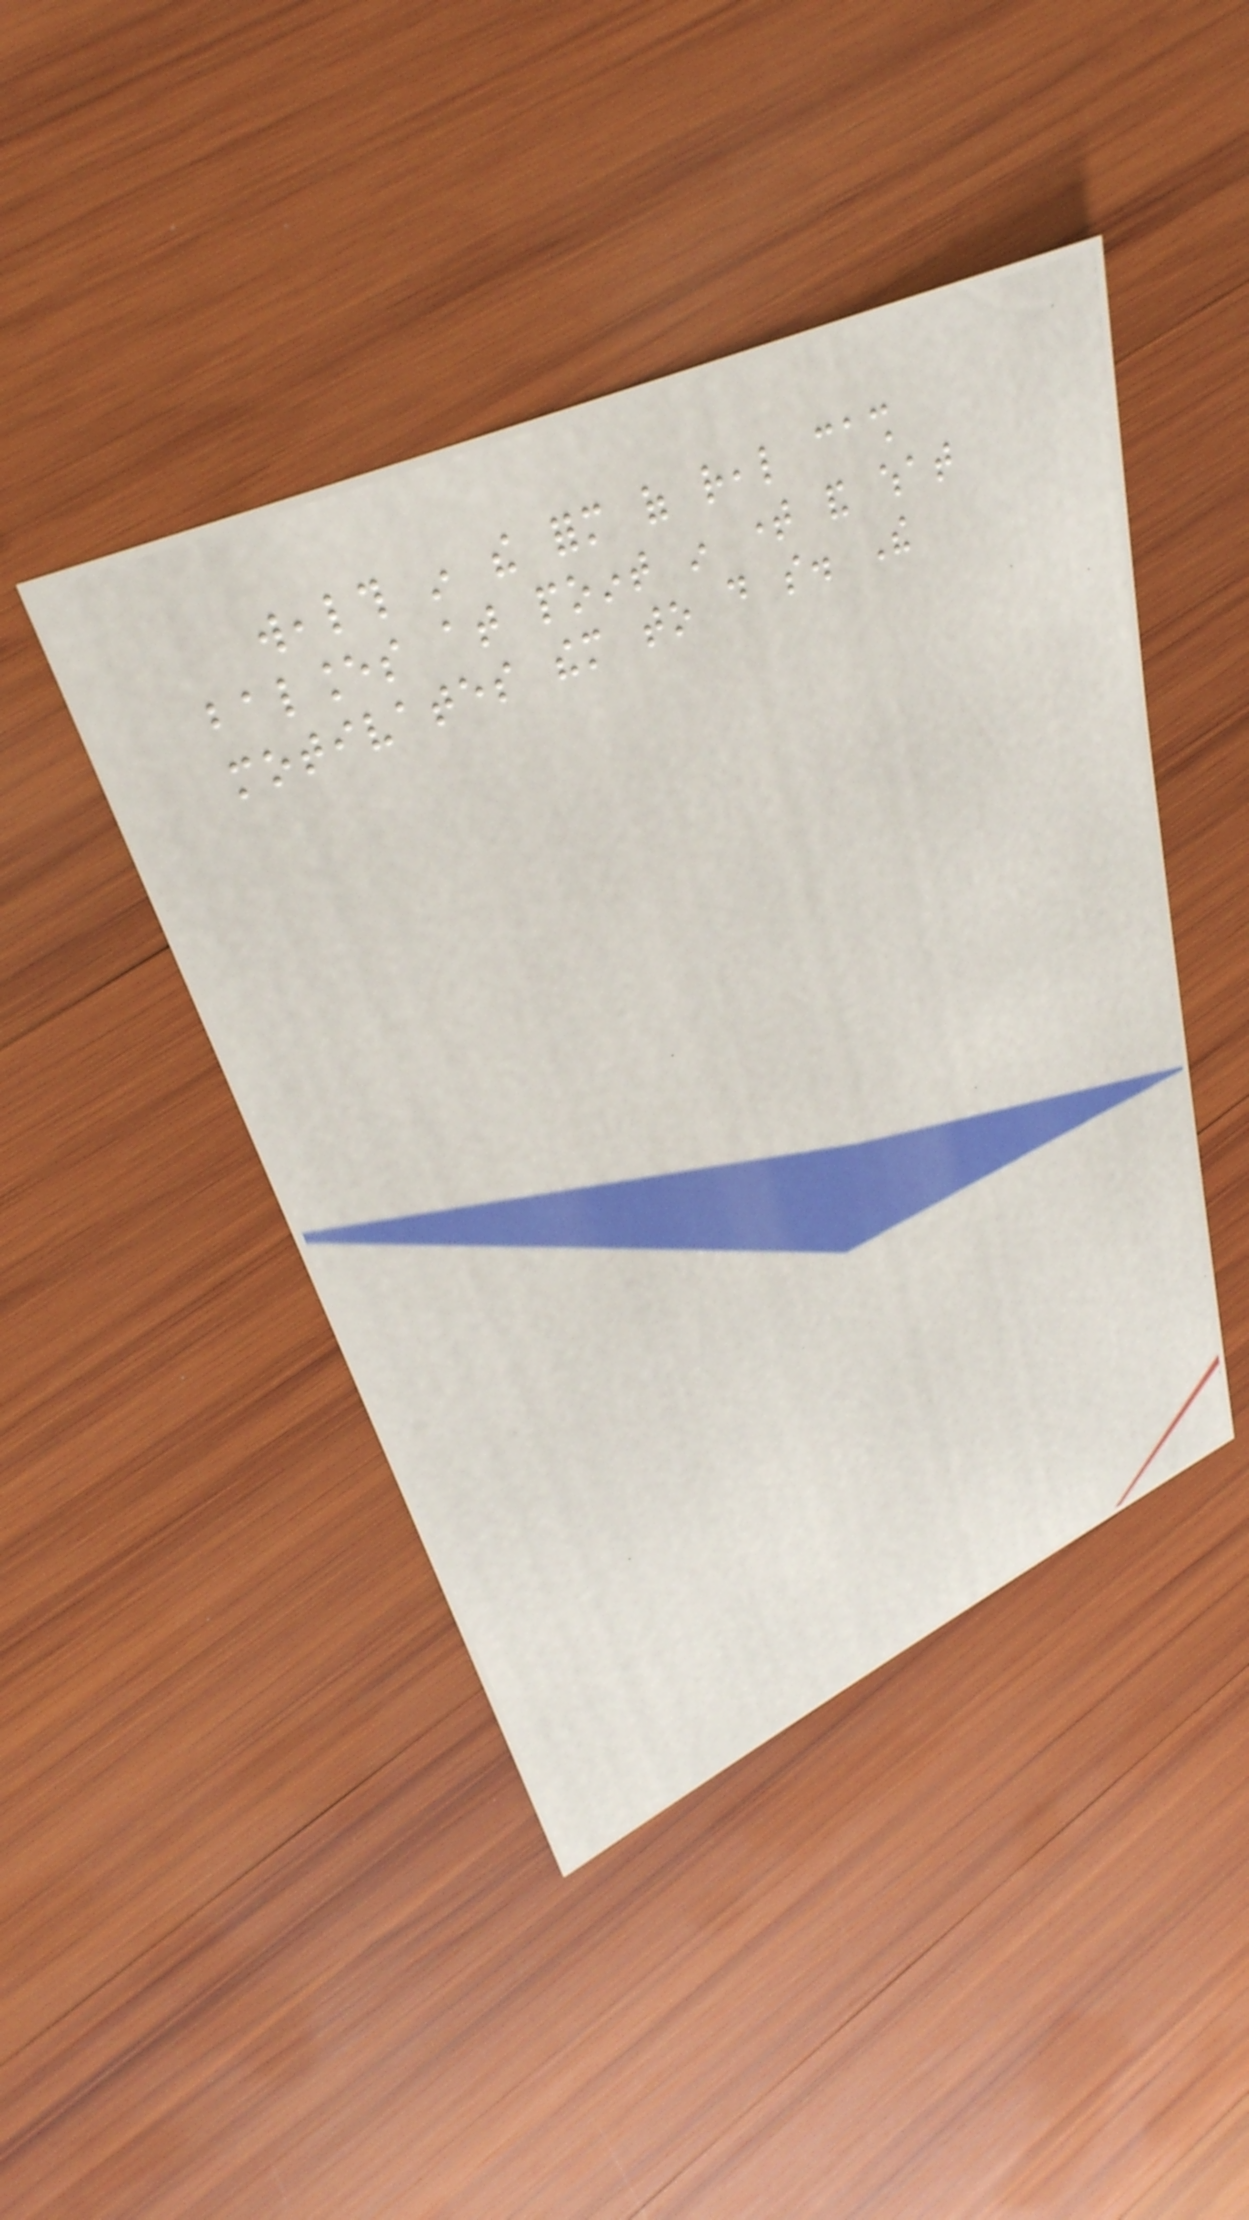wealth in the form of real cash
balances at point in time and what
motivates them to do so. The
